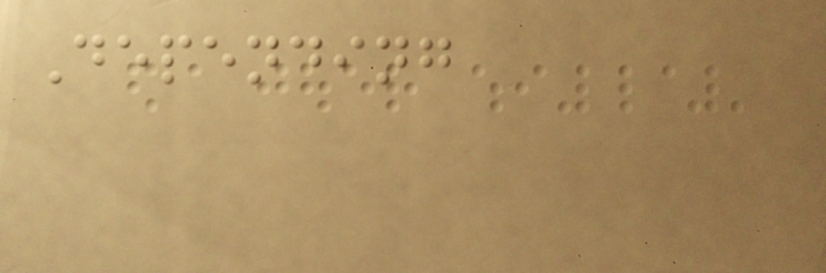Depending
